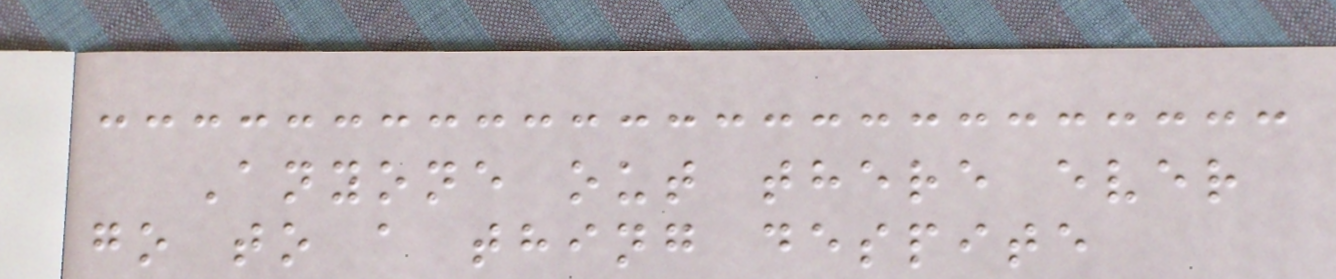Anyone out there ever
go to a thing despite
